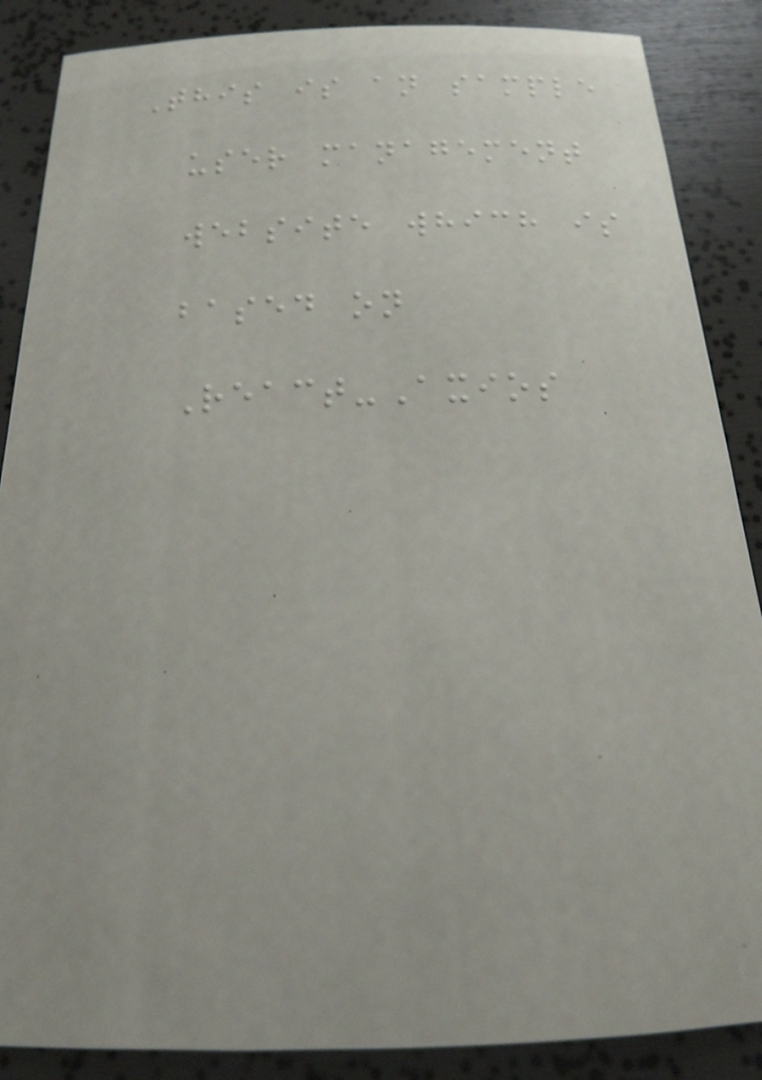This is an sample
user management
website which is
based on
React-Axios
